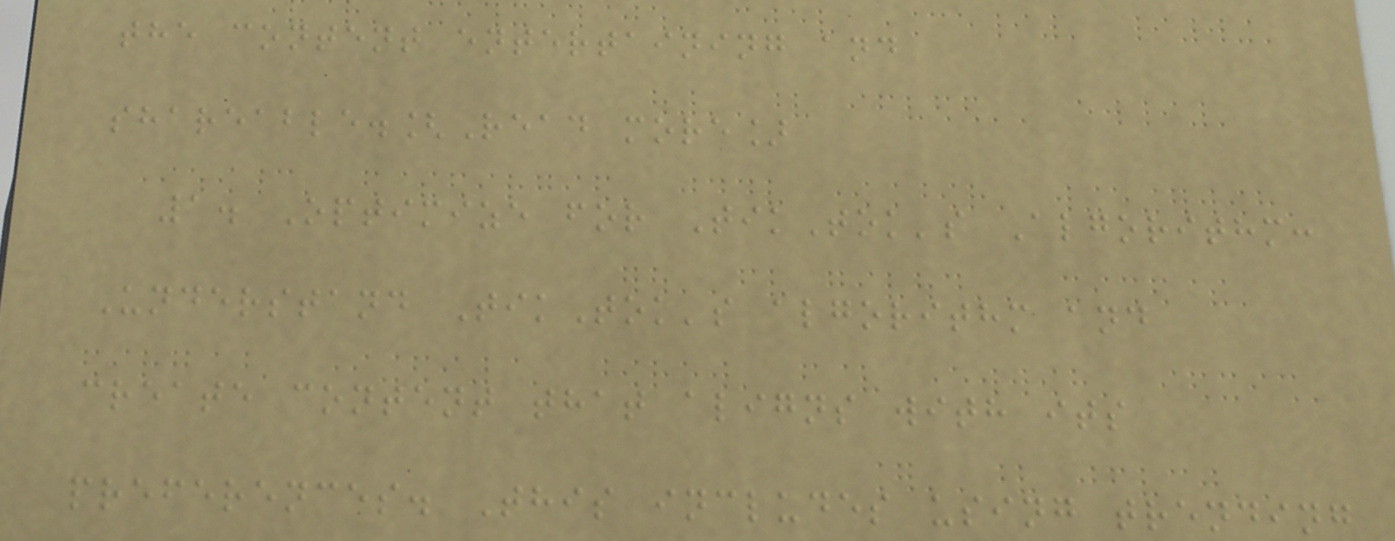the content entertaining and
shareable.[Read more]
1. Optimize for TikTok's Algorithm:
Understand TikTok's algorithm and
create content that aligns with its
preferences. This includes using trending
